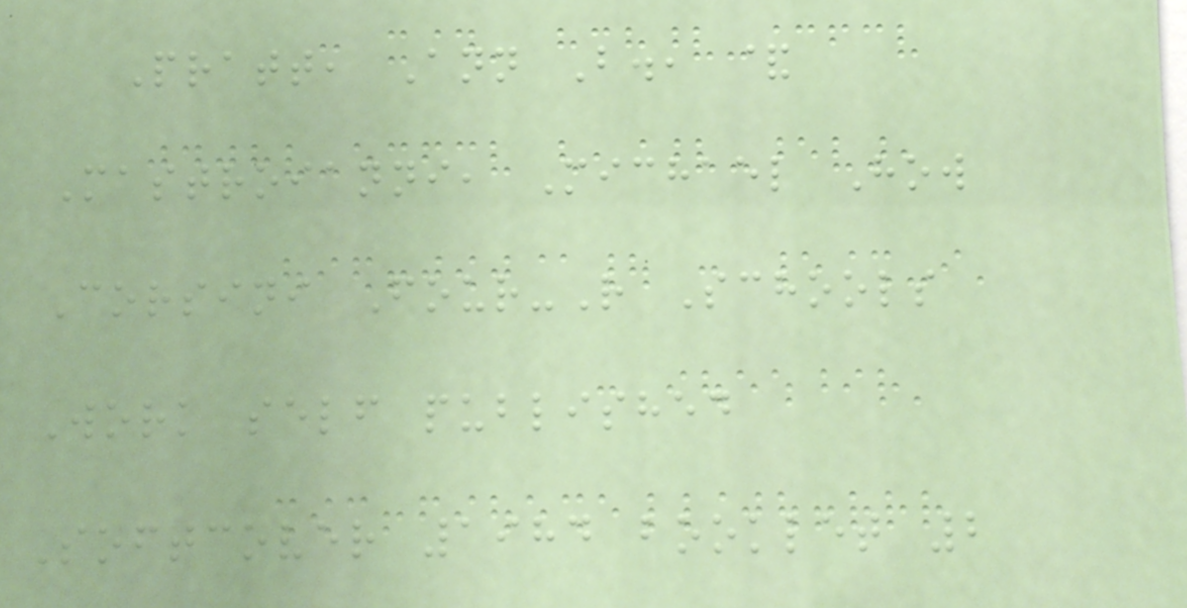Pratt, Ann B., &
Mastroianni, Michael How
Corsini Four-R Schools
Work self published
Softcover 1984 booklet 2
